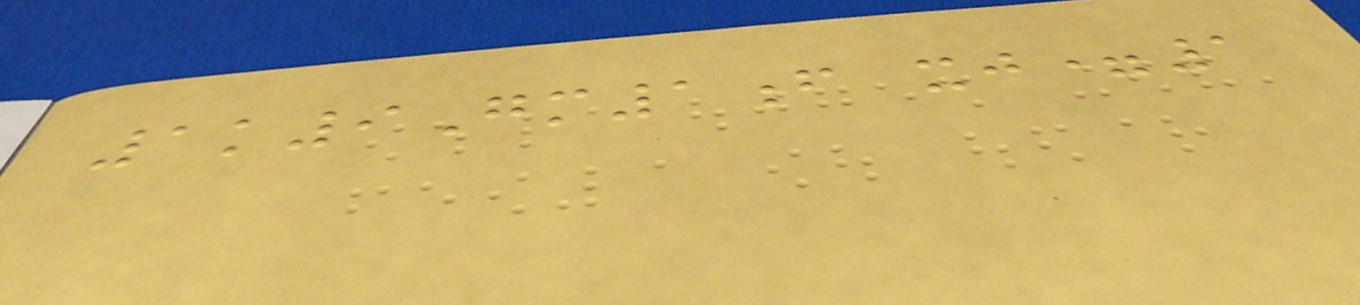1k9Gm1f xj=1
